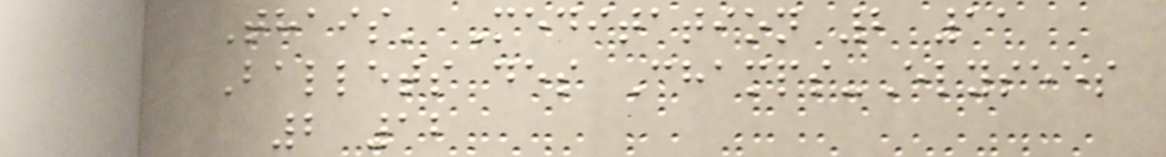Thais' Meditation 2 11
Ballets des Champs-Elysees
2 12
